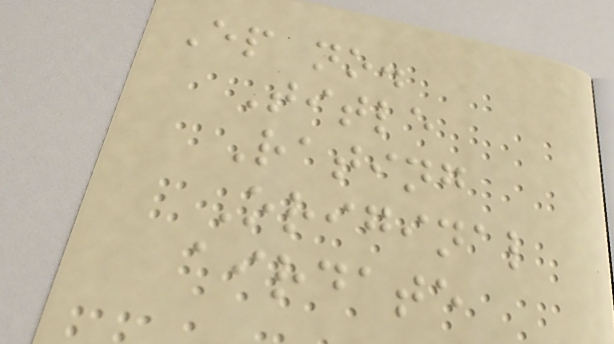Ep no.
Title
Rating
Original
airdate
